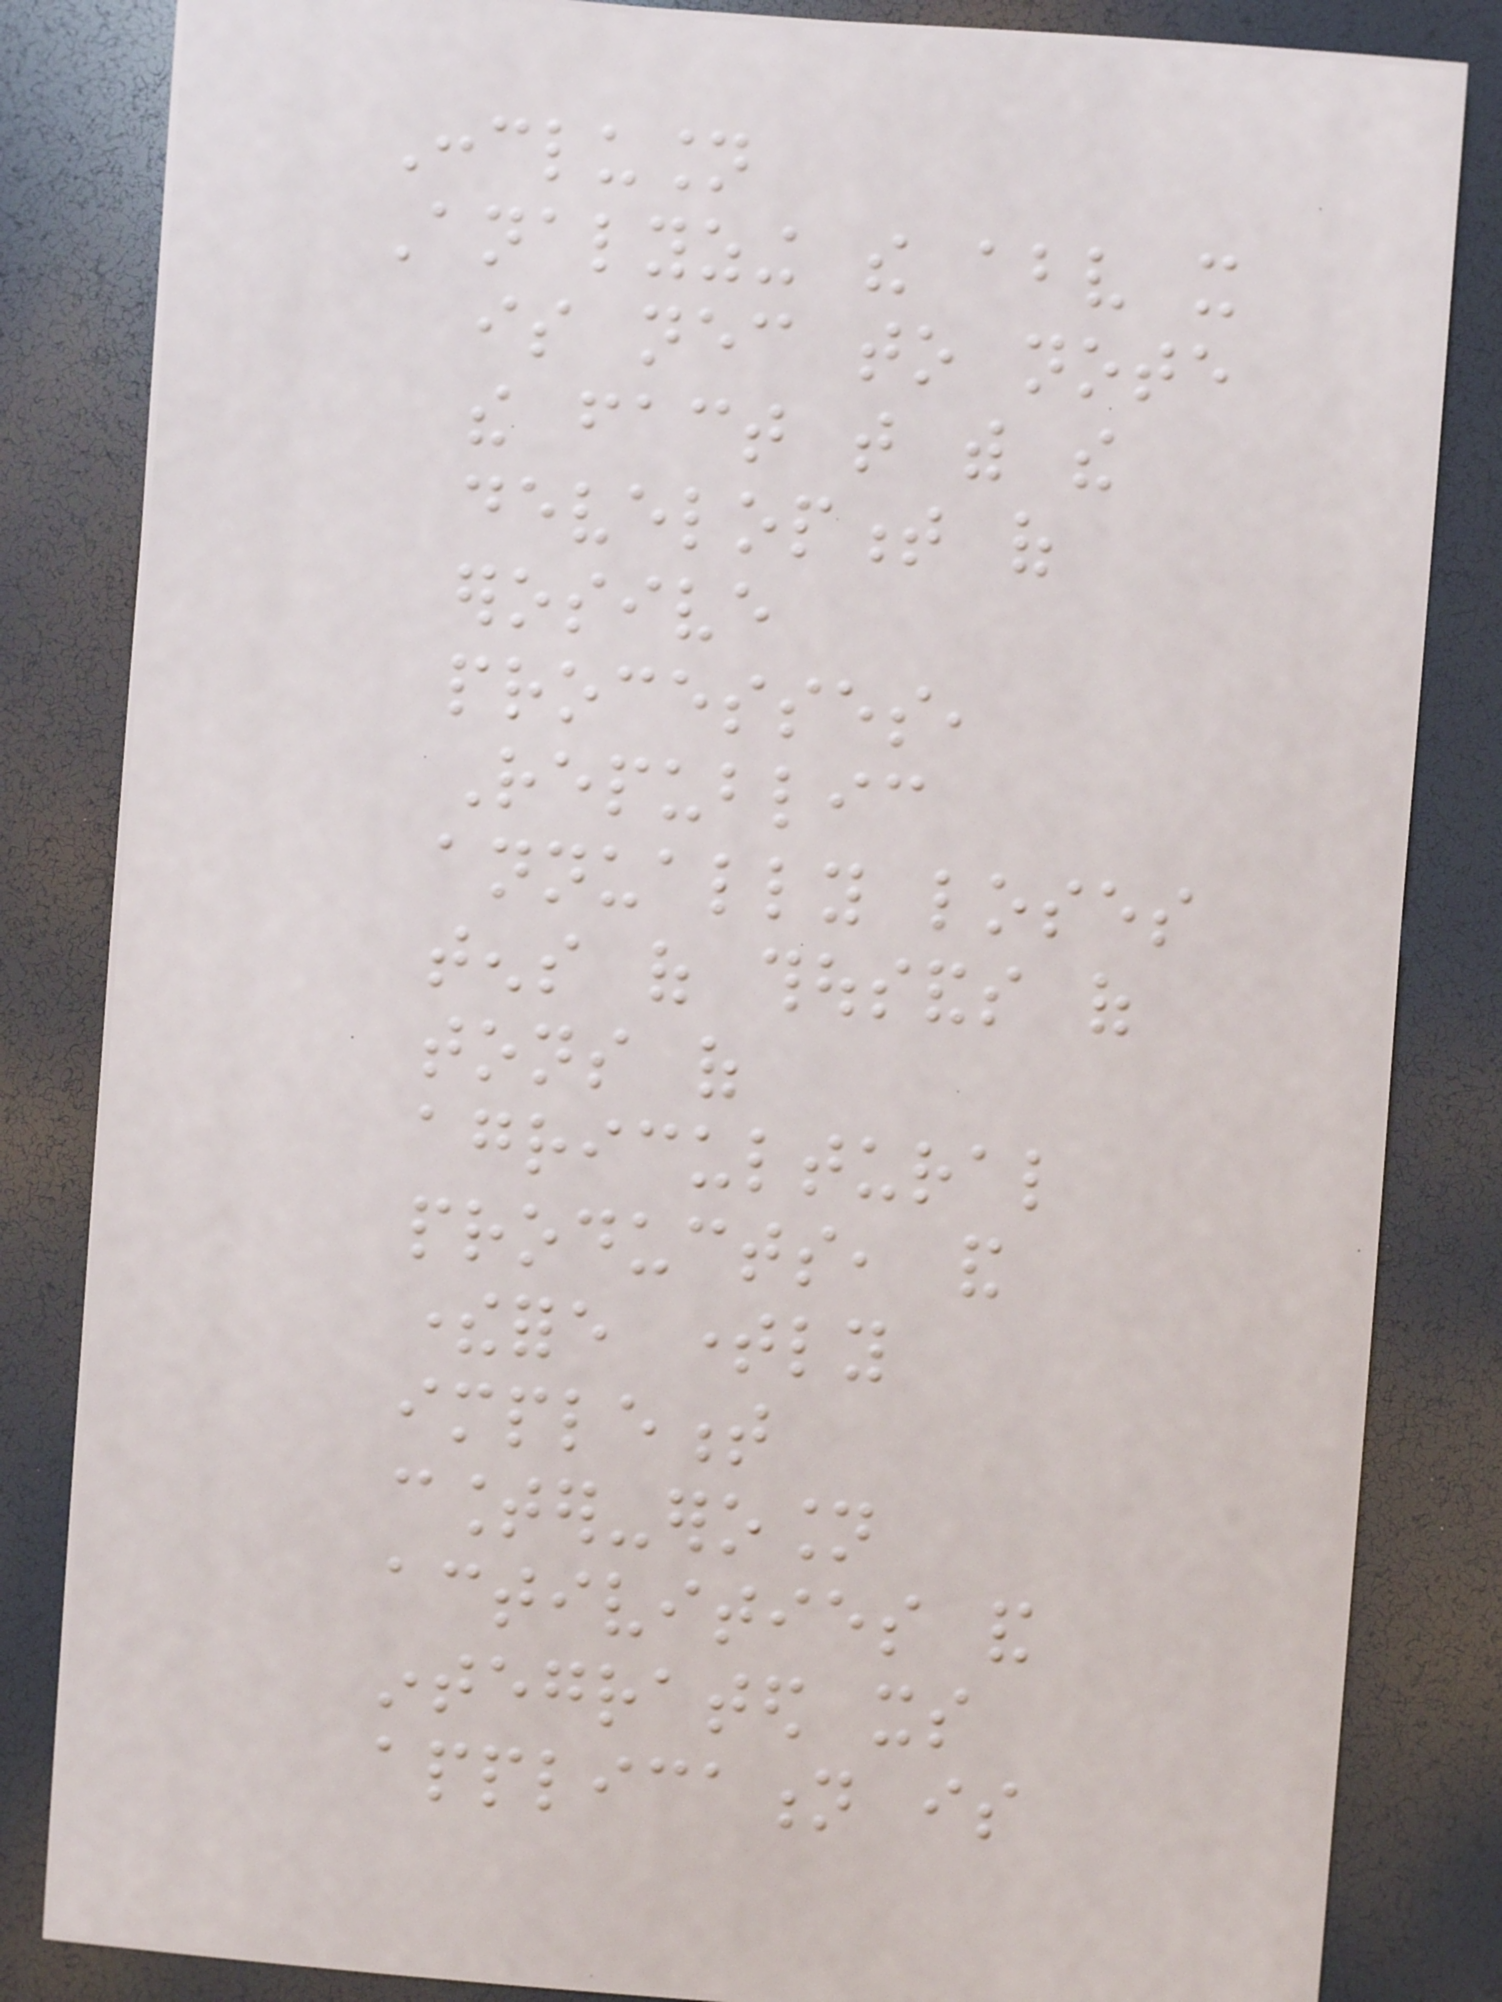Conclusion
Analyzing the above it
is necessary to note
the fact that with the
development of
erosive
processes,
Republic
annually loses
tens of thousands of
tons of
agricultural
products, and
therefore timely
implement
counter-erosion
activities and
integrated its
application is
